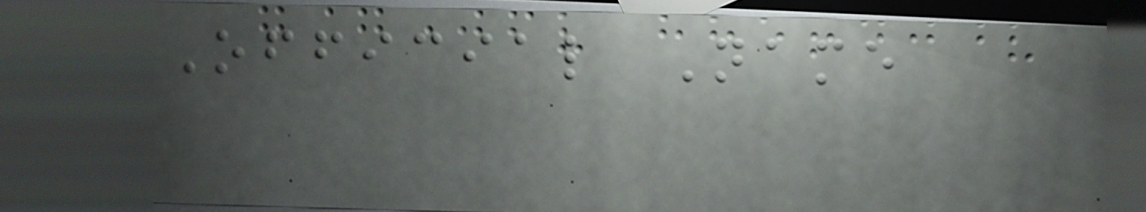Official Name
